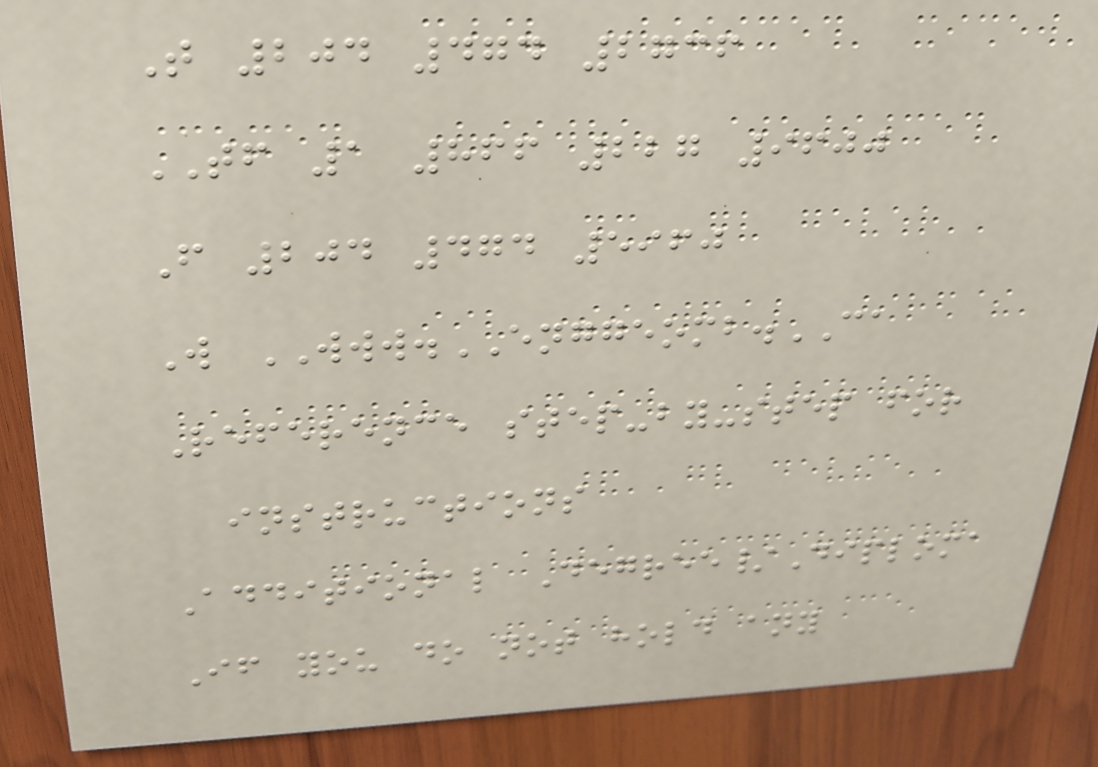T 204 474 2736
TF 1 866 227 9600
F 204 474 5960
W WWW.ENGGEOMB.CA
Reference step-by-step for
instructions
Additional Degree/Diploma
If you do not hold any
